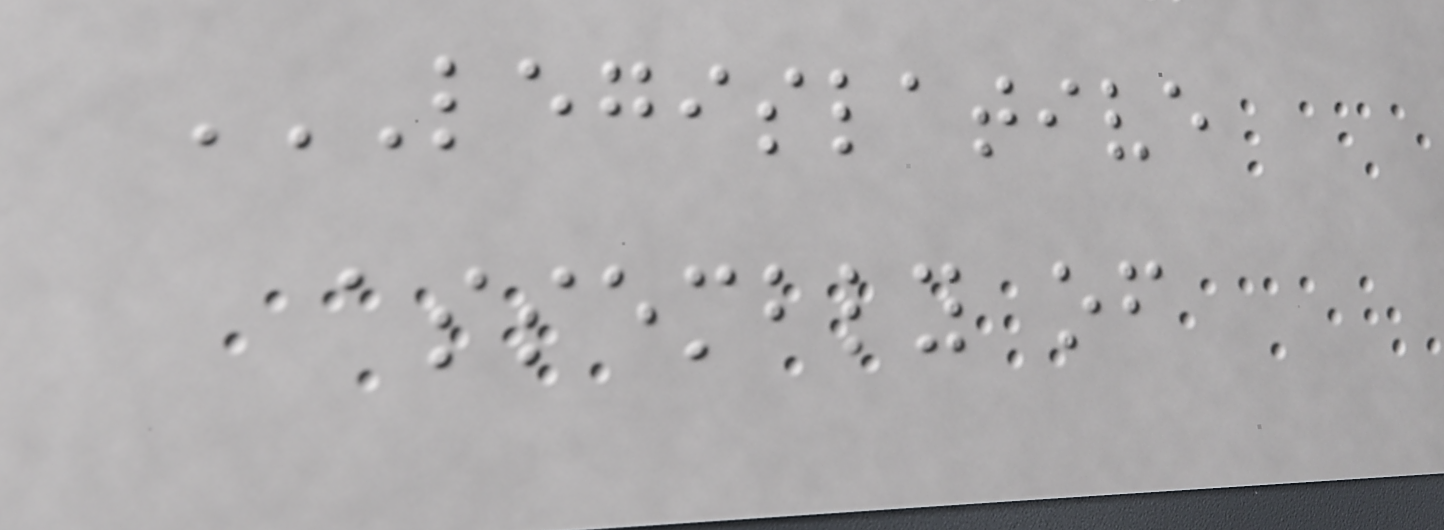LEGISLATIVE
ASSEMBLY OF
